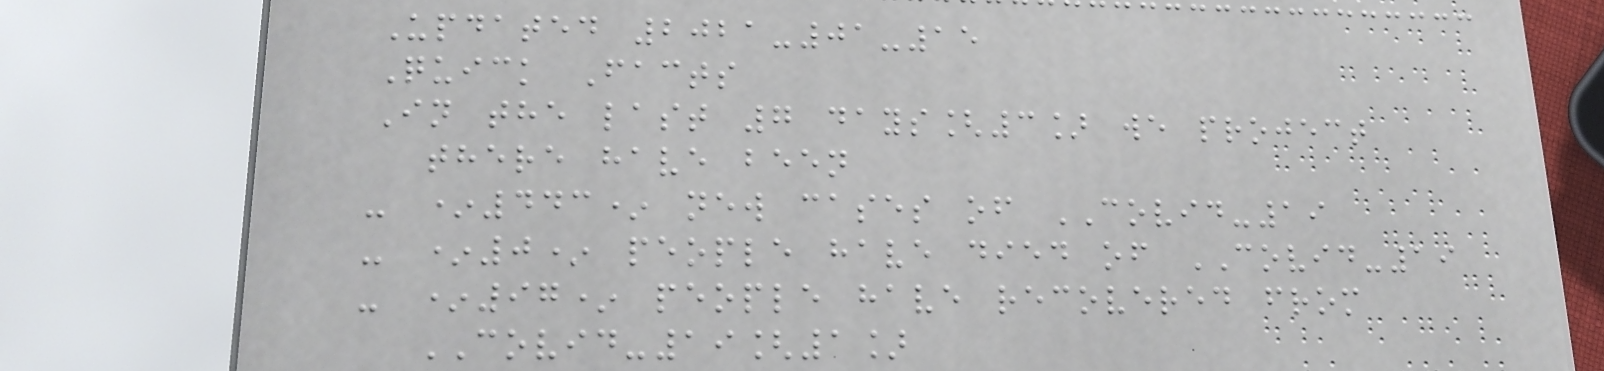Updated 2021-01-15
Quick Facts
In the last 7 days[3] we project
there have been
- *443* new cases of COVID-19
- *0* people have died of COVID-19
- *97* people have recovered from
COVID-19[1]
